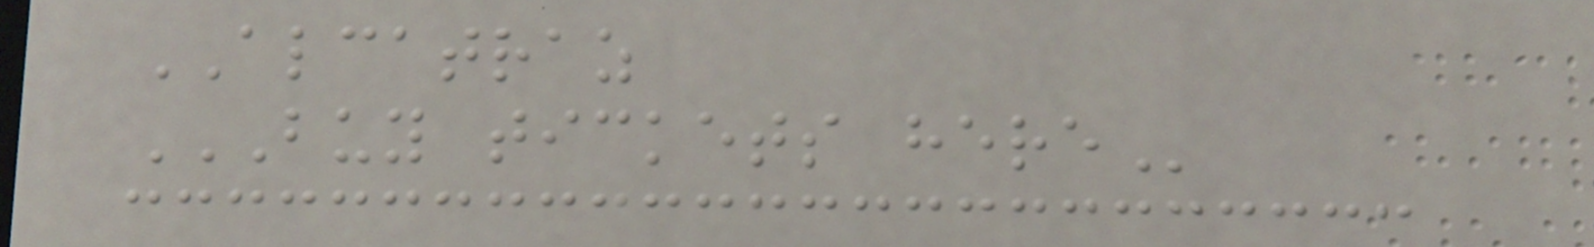ALCATRAZ
BUY TICKETS HERE
